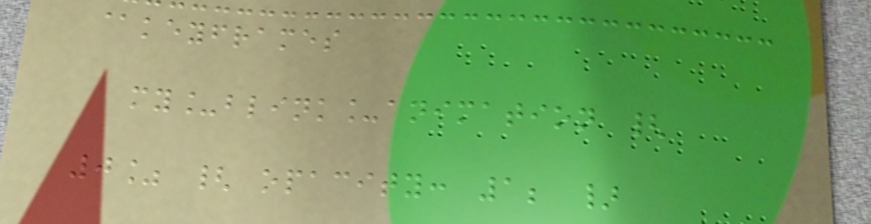@keyframes
my_blink_animation {
0% { opacity: 1; }
